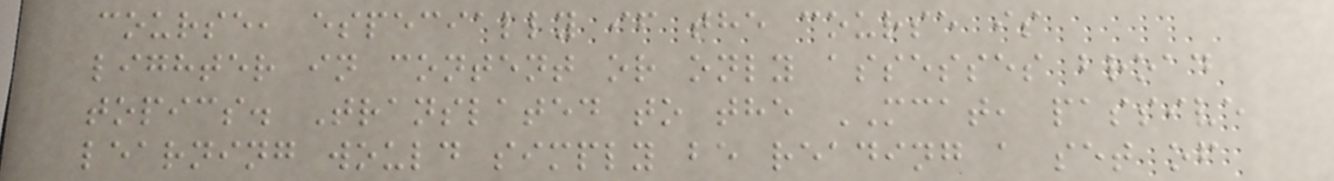course, especially if the course is
lighter in content or only assesses broad
topics. Translated to the MCAT, passive
learning would simply be reading a set of
